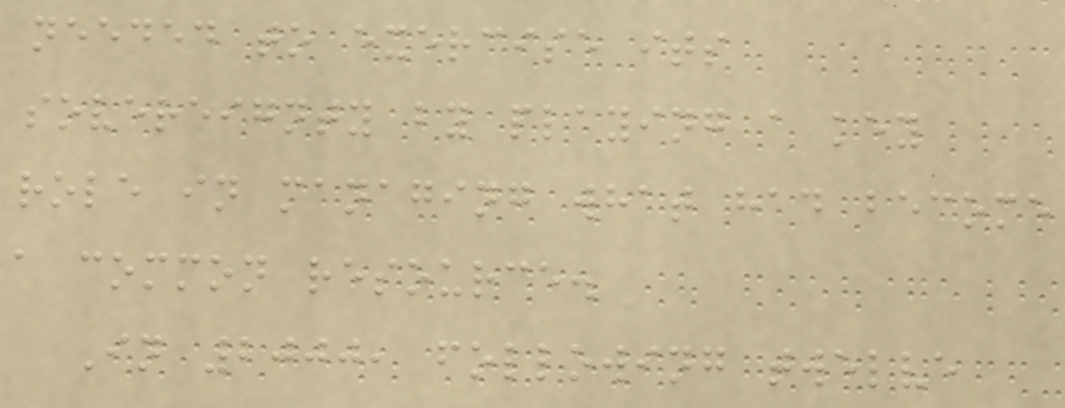needed to exercise its
sovereignty by playing a key
role in managing what had become
a common resource.
In 2000, following twelve
